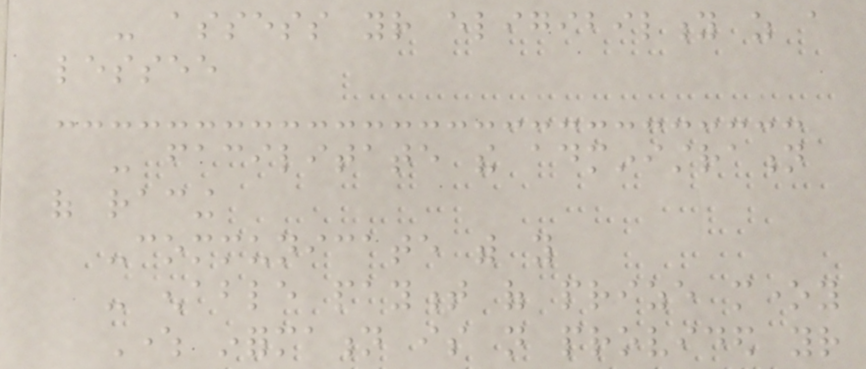- assess your eligibility as a
lessee
- facilitate the administration
of racing
-communicate with you
- enable payment of prize money
Where information is not provided your
